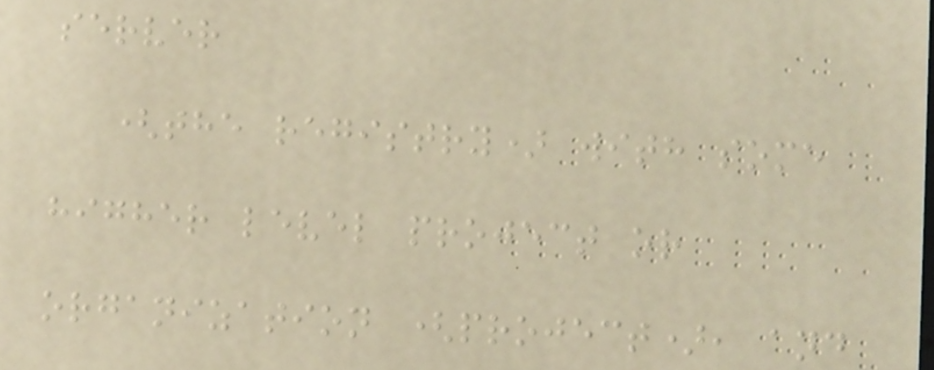server
(the registry) with some
higher level project or
organization (project), and
